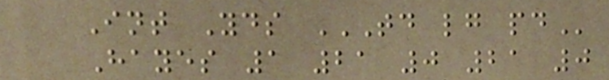Int Yds TD LG PD
Hayes 1 21 0 21 0
